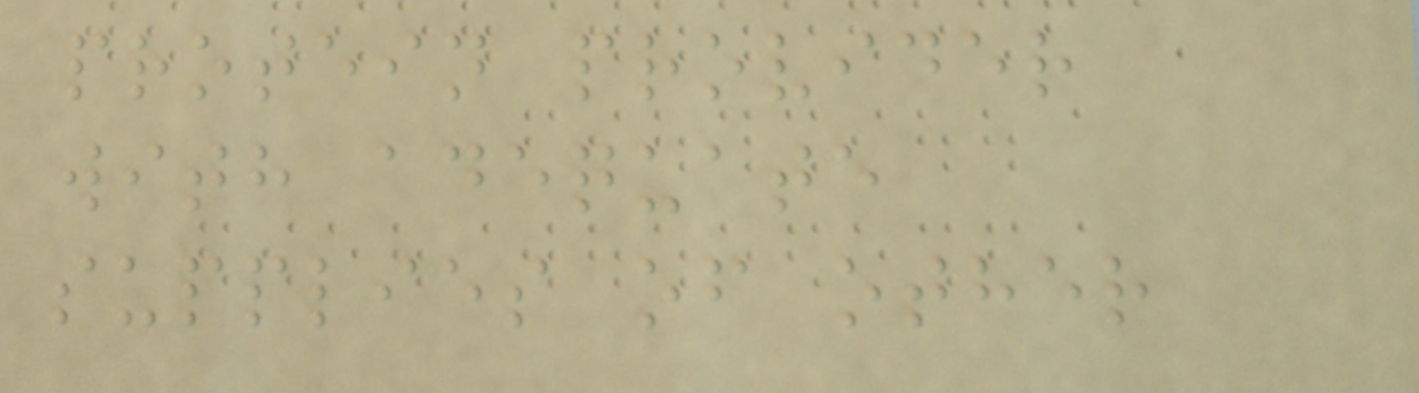protein provider
with adequate
supplies of other
